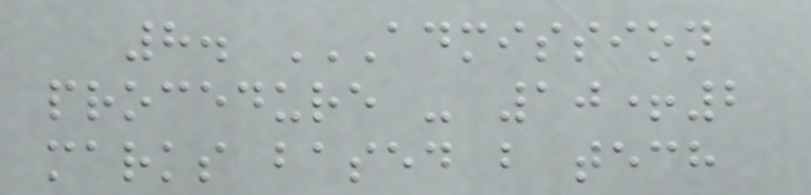8. ADMISSION
PROCEDURE - 10+2
MARKS BASED B TECH
